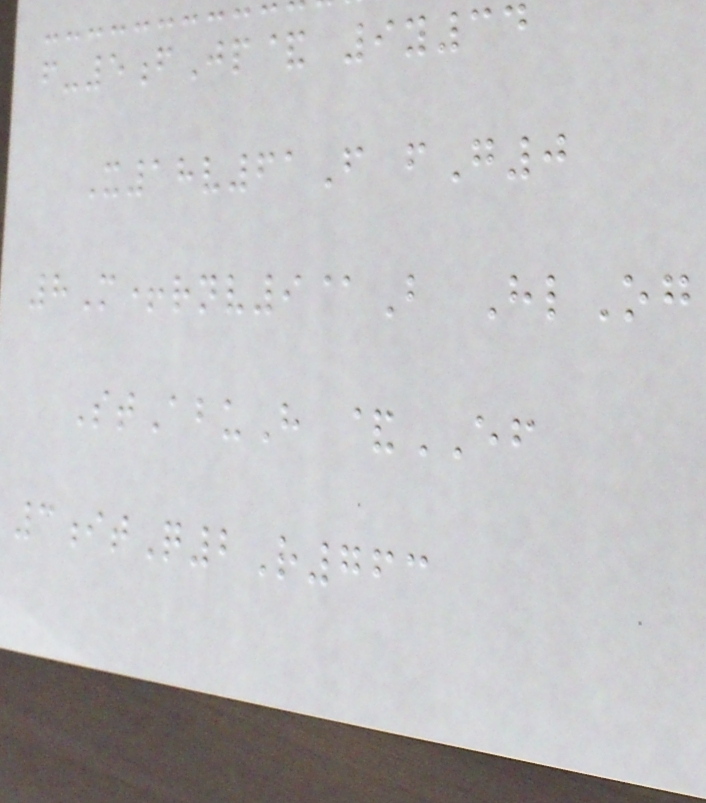f-5fJp& 9y34
X18v61F fG0
8M+rnv9@B HlOg
StAbuH &EF
3itQ2R763
